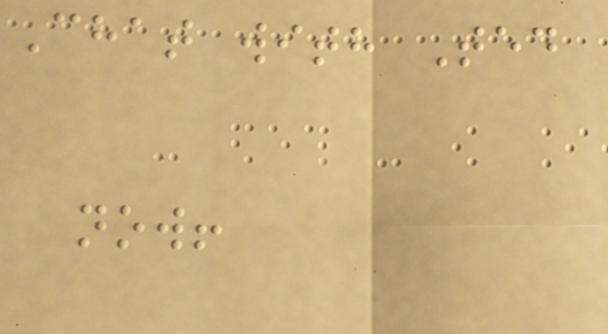Chat with Ted
now!
